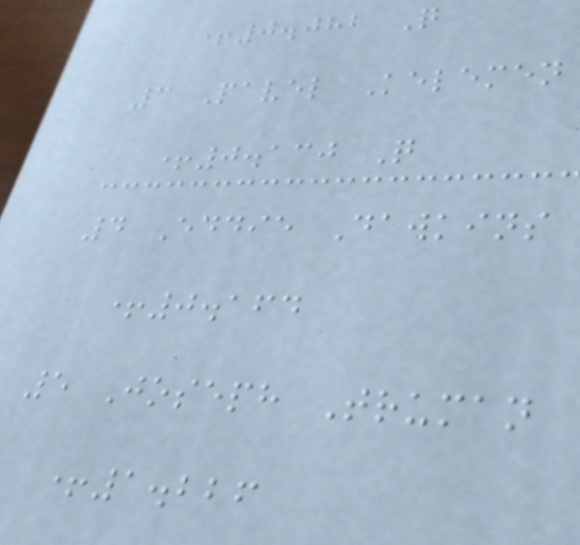+0.082 Q
3 Pavel Kelemen
+0.130 Q
4 Eddie Dawkins
+0.164
5 Joseph Truman
+1.226
